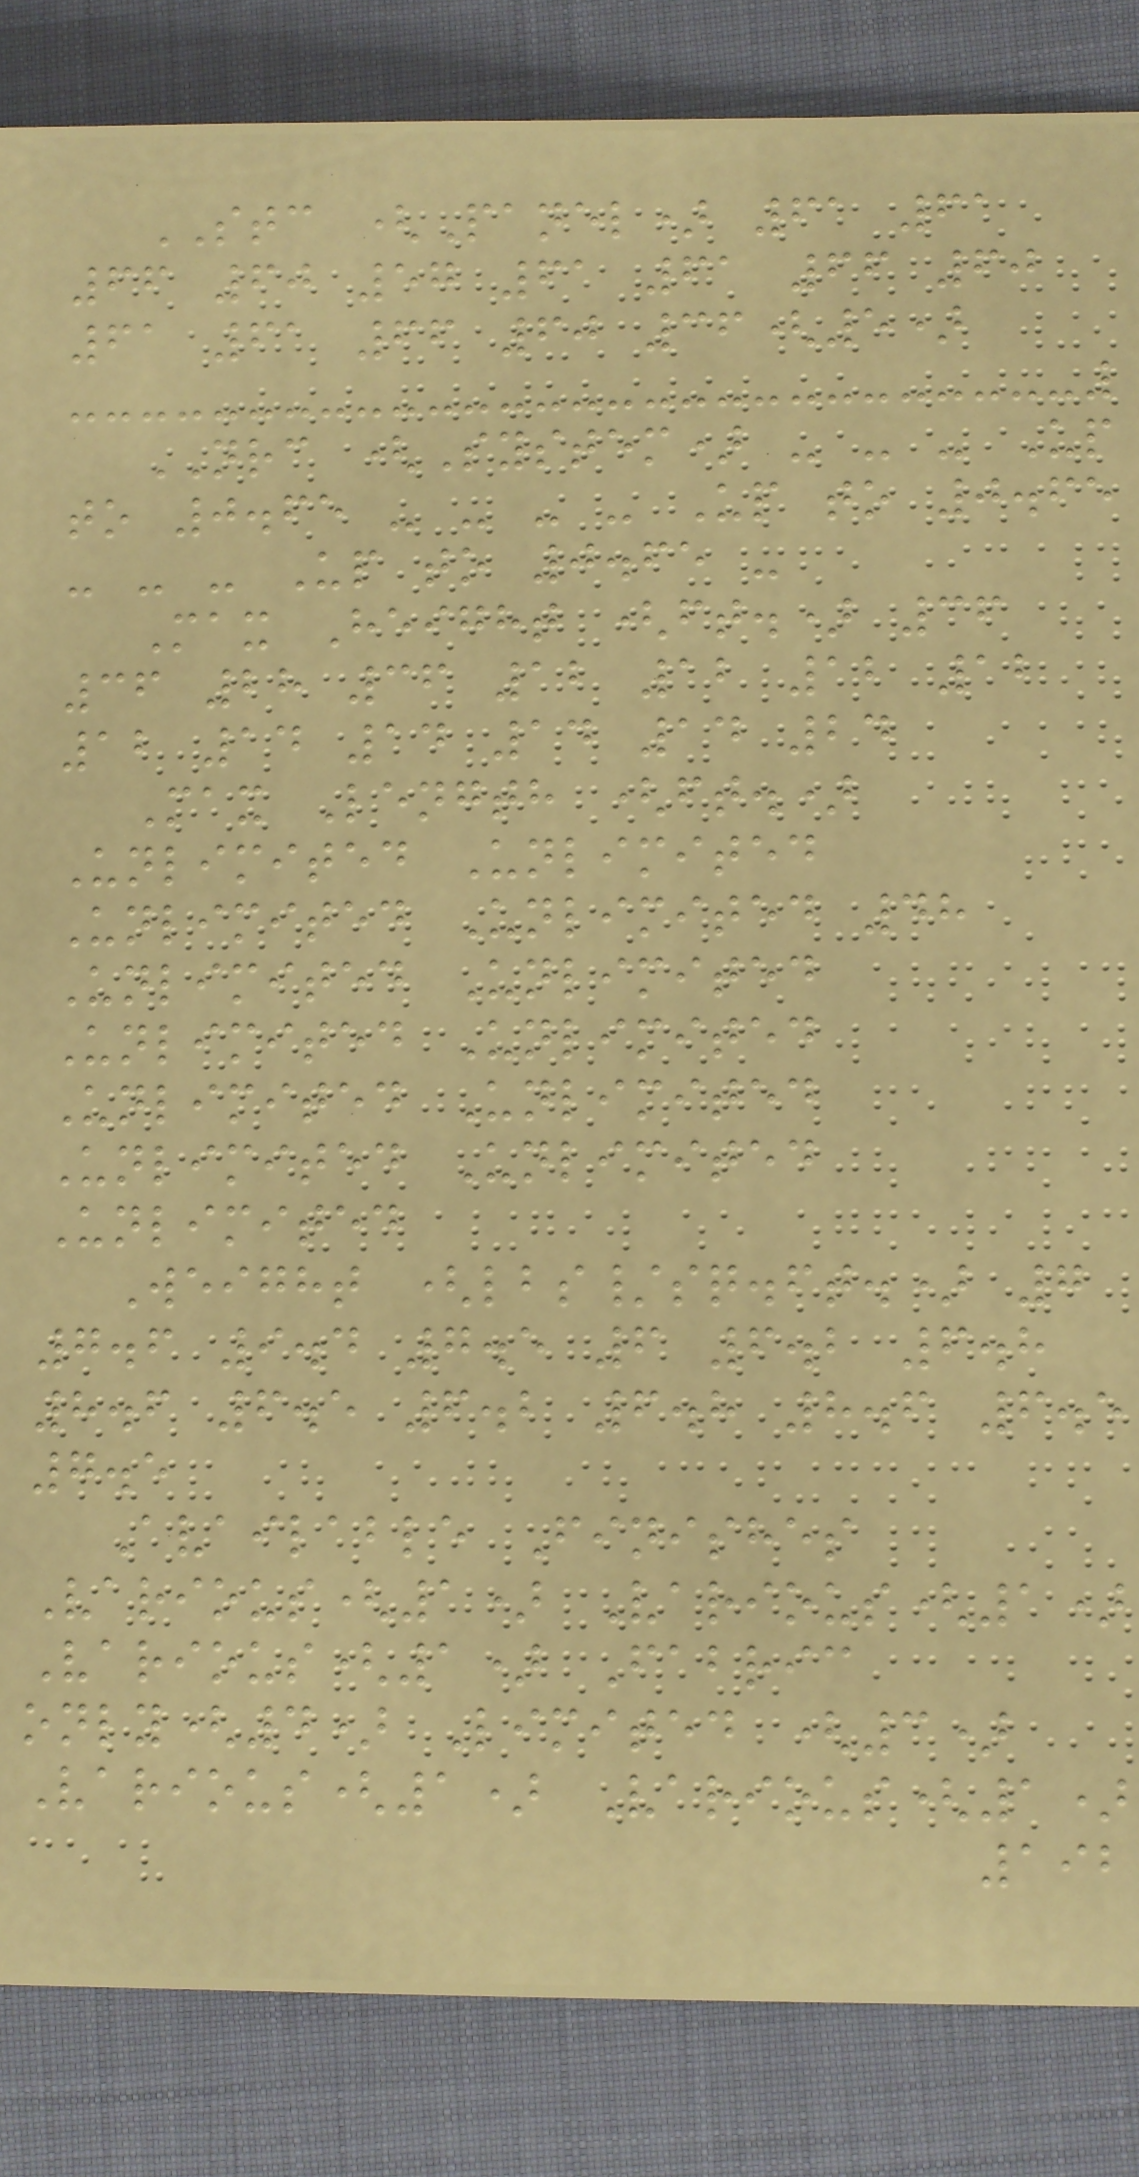STC (Panel) 61 61
66 60 57 61 61 66 60
61 61 66 60 36(5)
NRC (System) - - - Up
to 0.65 - - - - Up to 0.65
- - - Up to 0.65 -
Max Height (ft.) 36
36 28 36 12 12 12 12
12 14 14 14 14 24
Max Length (ft.)
Unlimited Unlimited
Unlimited Unlimited 48
Unlimited Unlimited
Unlimited Unlimited
Unlimited Unlimited
Unlimited Unlimited
Unlimited
Weight (lbs/sq.ft.) 7
7.6 9.4 7.5 6 6.2 6.8
8.6 6.5 6.2 6.8 8.6 6.5
7.5
Available Finishes
Various(1) Various(1)
Various(1) Fabric
only(4) Limited (3)
Various(1) Various(1)
192
